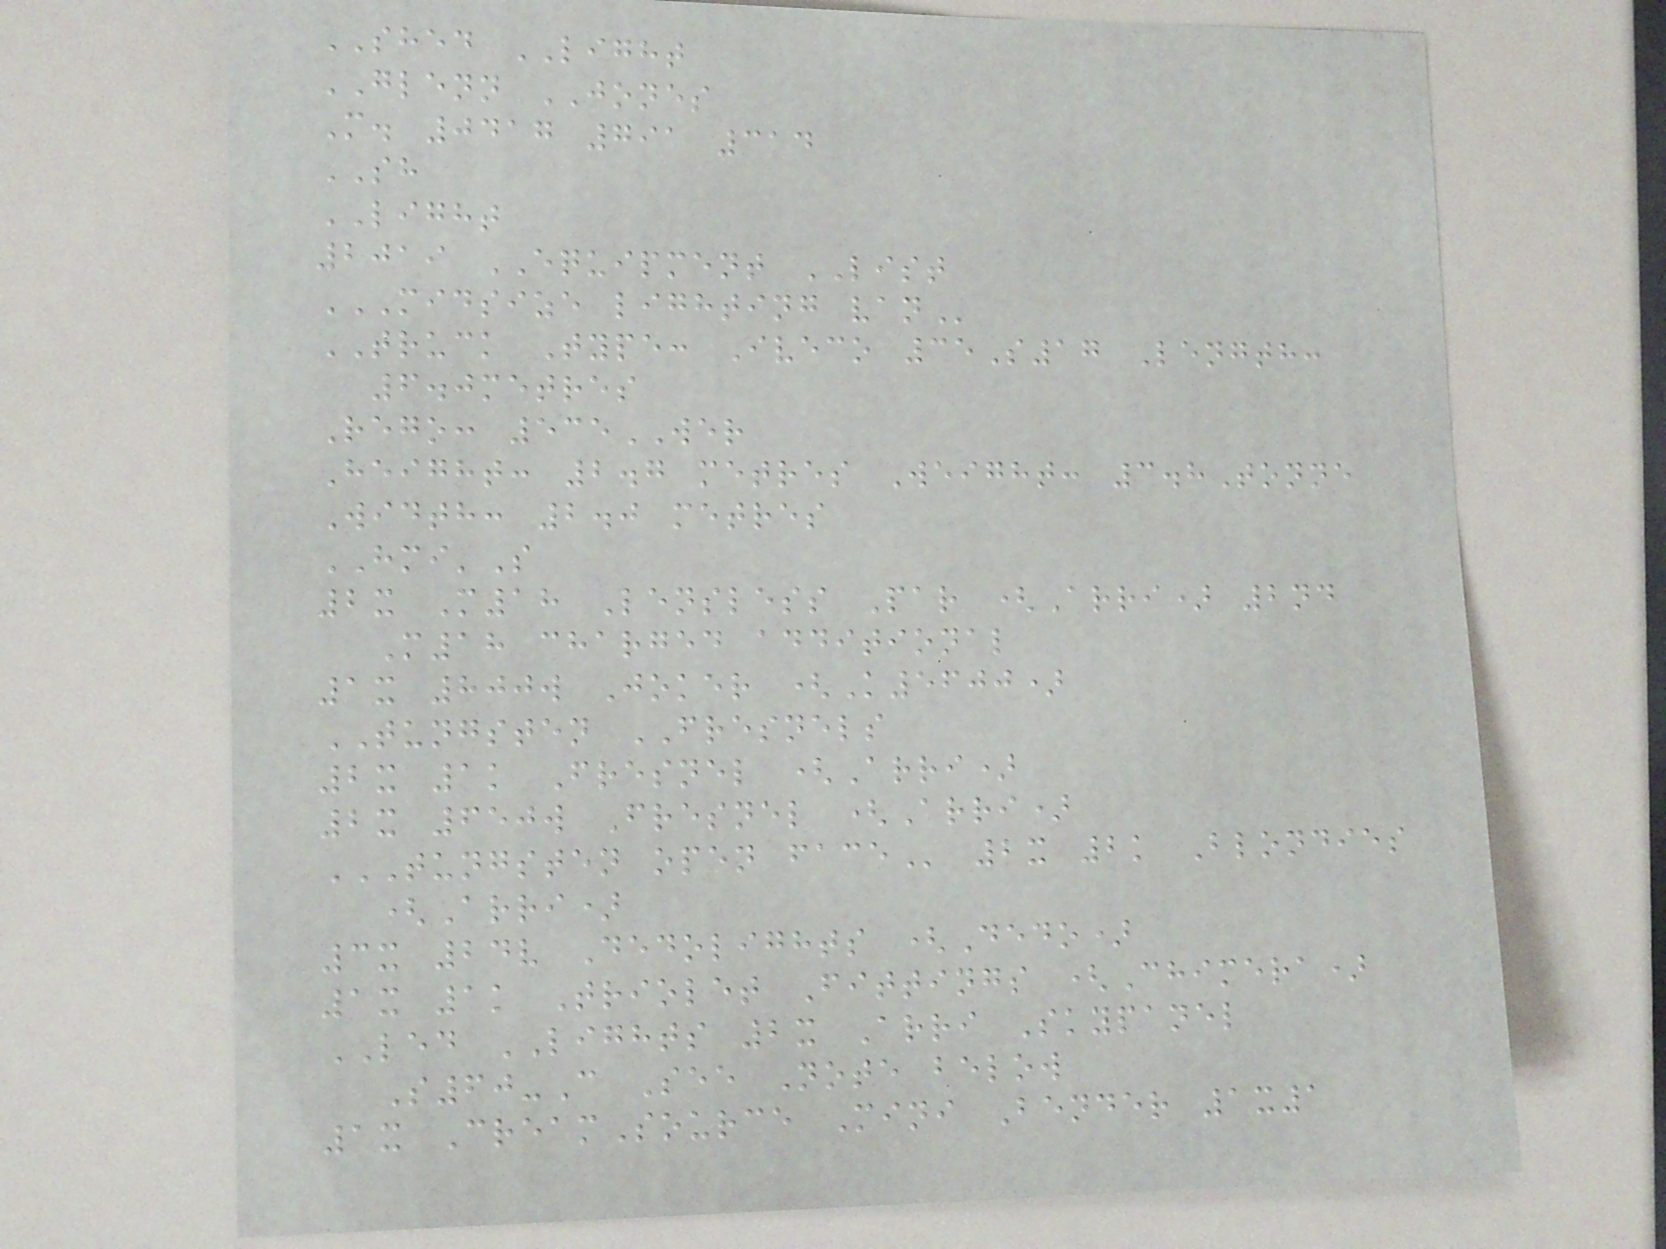SHED LIGHT
GLENN JONES
M. 0417 791 314
SH
LIGHT
2019 EQUIPMENT LIST
MIDSIZE LIGHTING VAN
TRUCK Type: Iveco 35S17 Length:
6.0metres
Rego: 535WER
Height: 2.7 metres Weight: 3.8Tonne
Width: 2.0 metres
HMI'S
2x M18 Lensless Par (Arri) 2nd
M18 charged additional
1x 800w Joker (K5600)
TUNGSTEN FRESNELS
2x 1k Fresnel (Arri)
2x 650w Fresnel (Arri)
TUNGSTEN OPEN FACE 2x 2k Blondies
(Arri)
3x 24v Dedolights (Dedo)
1x 1k Triolet Fittings (Chimera)
LED LIGHTS 2x Arri Skypanel
S60-C See Note below
1x CreamSource Mini Bender 1x1
